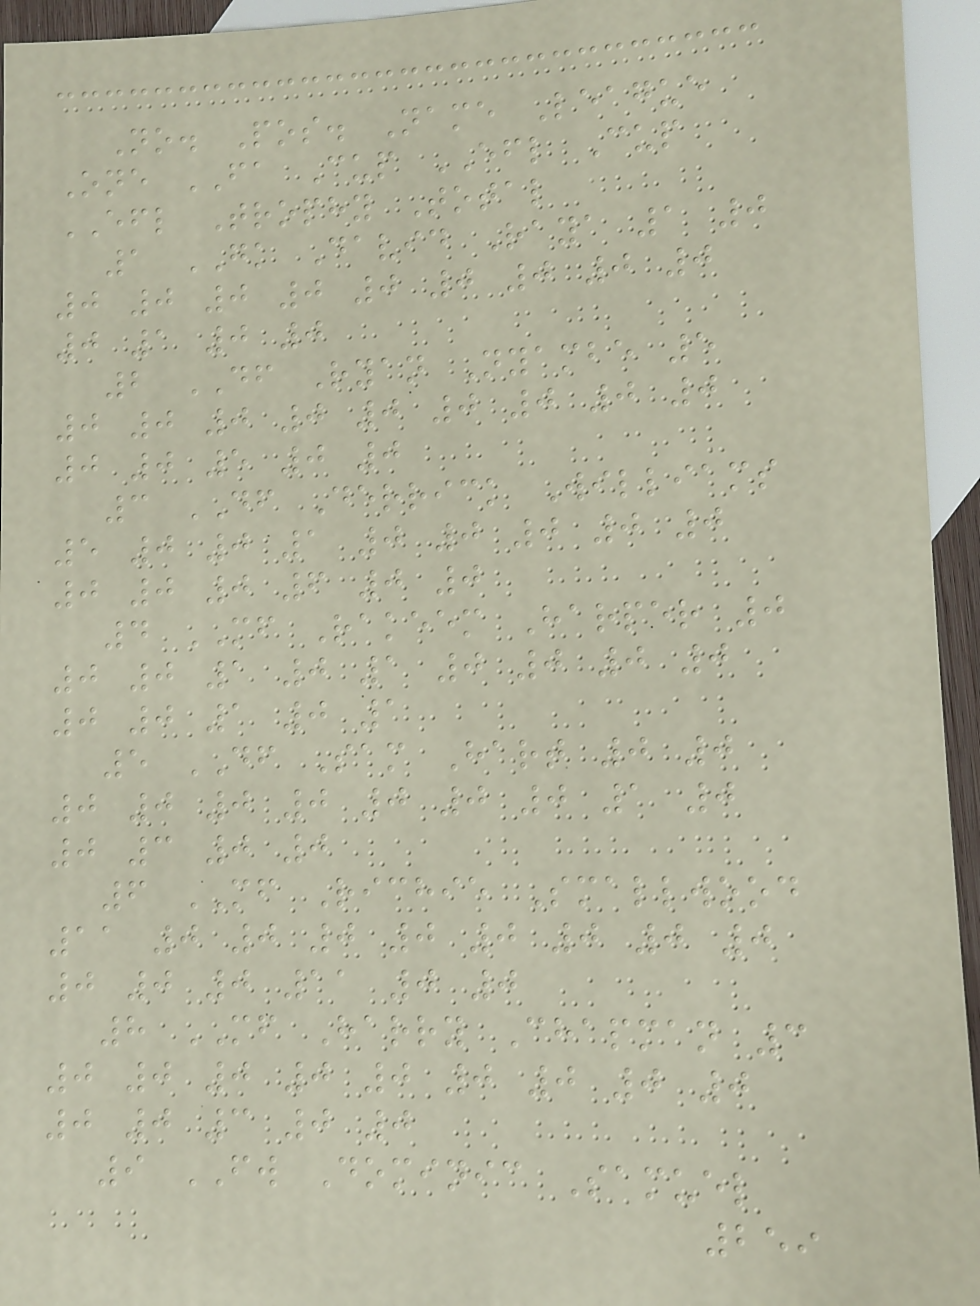No. Pos. Name League
One FA Cup EFL Cup
EFL Trophy Total
1 GK David Raya 1 0
0 0 0 0 0 0 0 0 0
0 1 0 0
2 DF Ryan Nyambe 5
0 0 0 0 0 0 0 0 0
0 0 5 0 0
3 DF Derrick Williams
5 0 0 1 0 0 0 0 0
0 0 0 6 0 0
4 MF Rakeem Harper 0
0 0 1 0 1 0 0 0 0
0 0 1 0 1
5 DF Sam Hart 0 0
0 0 0 0 0 0 0 1 0
0 3 0 0
6 MF Richie Smallwood
11 0 0 0 0 0 0 0 0
0 0 0 11 0 0
8 MF Harry Chapman 3
0 0 0 0 0 0 0 0 0
0 0 3 0 0
9 FW Dominic Samuel
259
